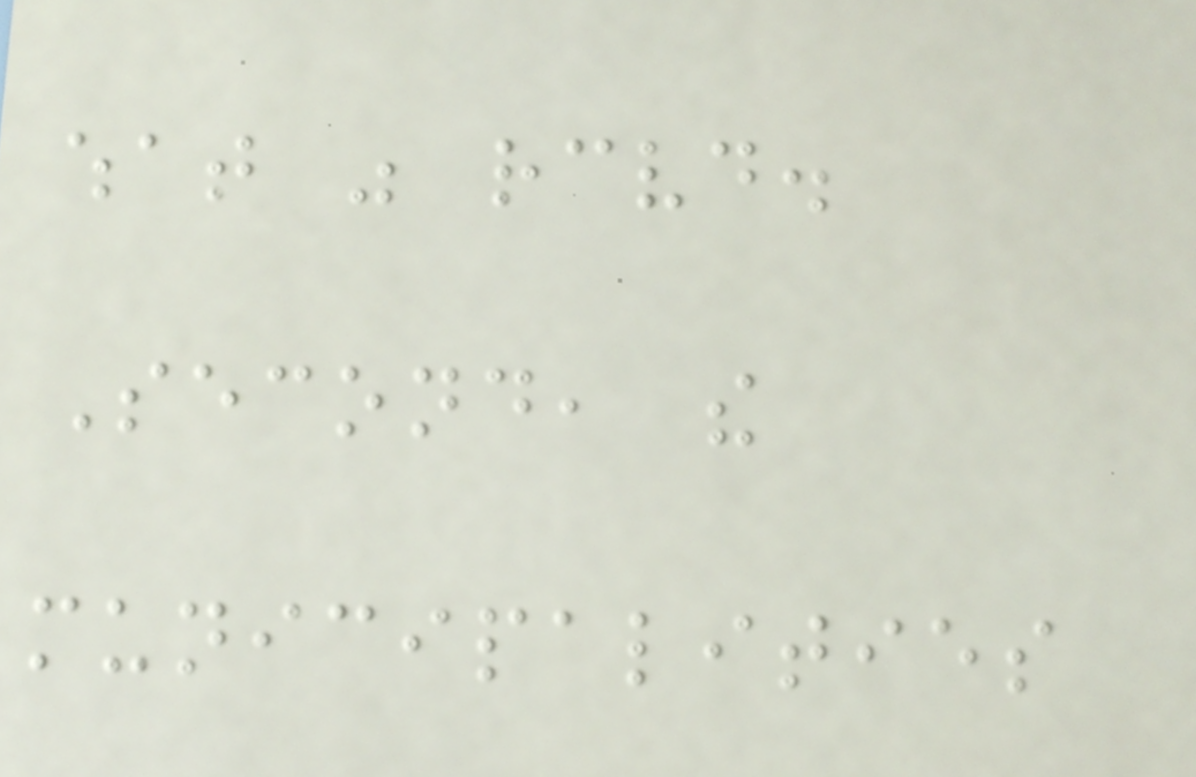what was received.
Second, the
municipalities
